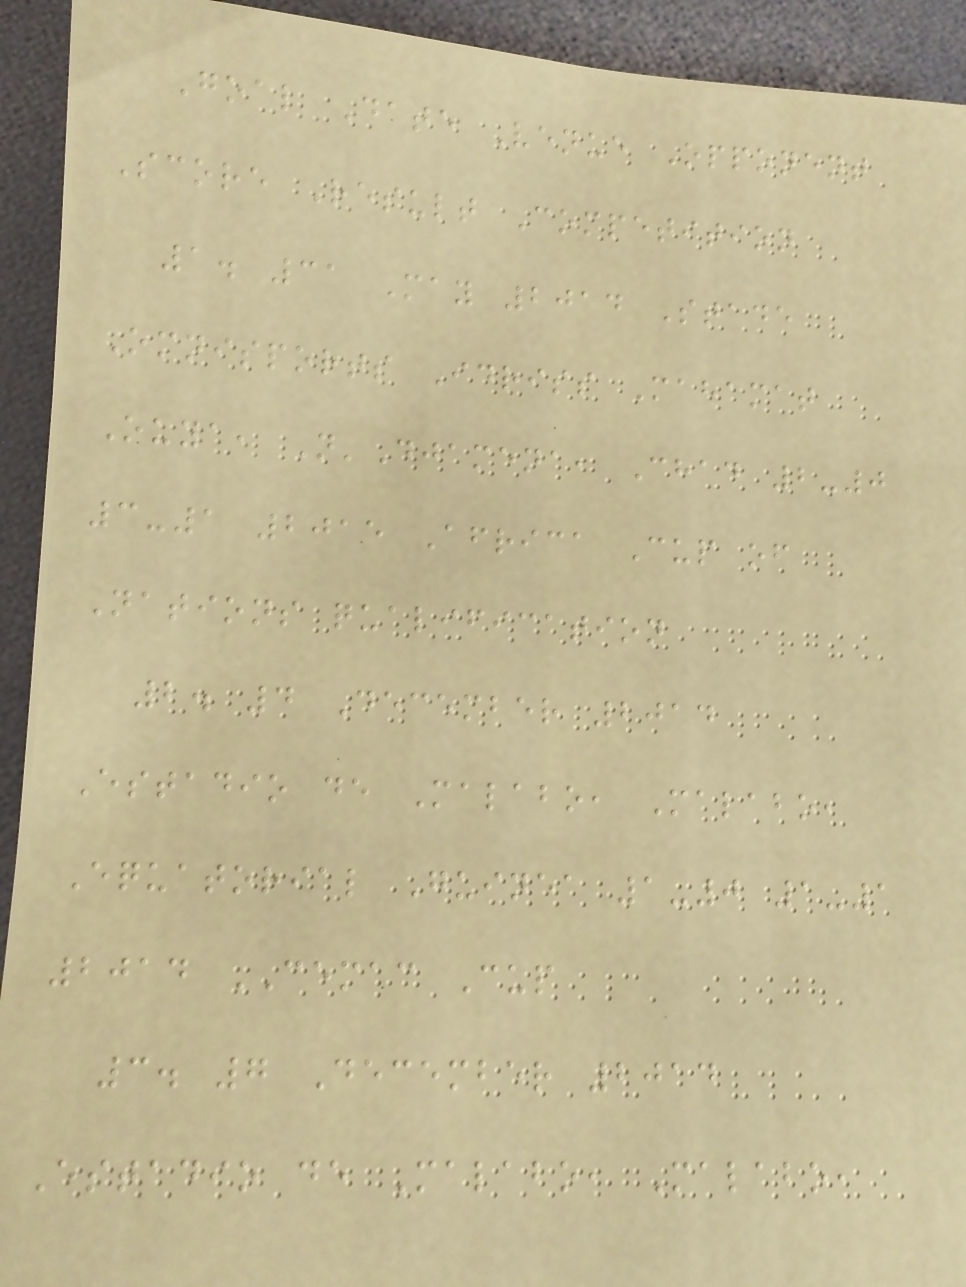Goal Date Venue Opponent
Score Result Competition
1. 31 May 2014 Stade
Omnisports Idriss Mahamat
Ouya, N'Djamena, Chad 2-0
3-1 2015 Africa Cup of
Nations qualification
2. 4 December 2014
Estadio de Malabo, Malabo,
Equatorial Guinea 1-0 1-1
2014 CEMAC Cup
3. 7 December 2014
Estadio de Malabo, Malabo,
